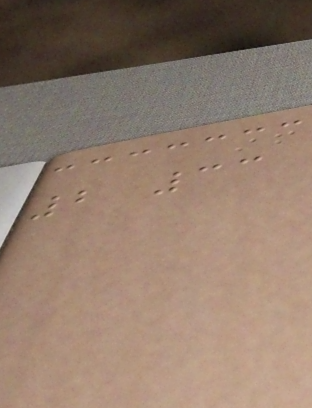2 33
